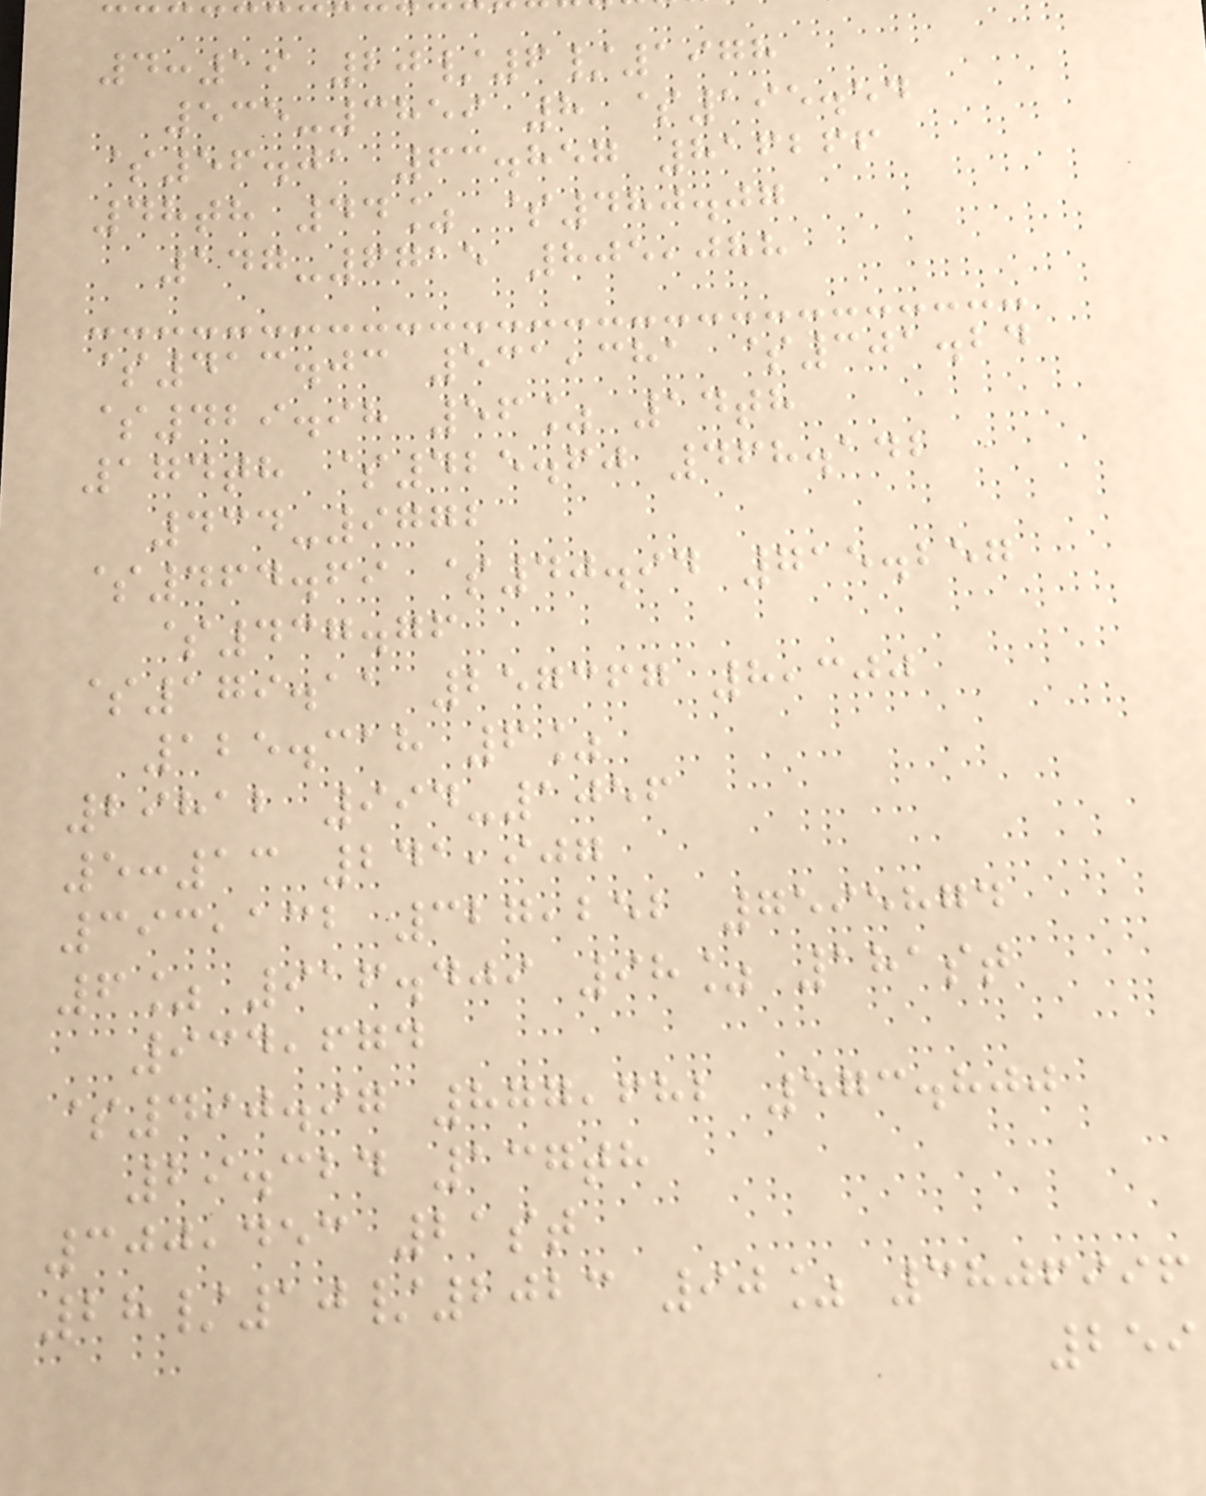4:19 20/6/1978
535-3859 8 $195.54
$56.01 63.857 816266
48th 44% $480.07
147-6715 805,088
$413.03 531,381 $301.24
$429.98 56% 14th
174th $425.60 468.142
434-9772
$464.69 $40.94 715.257
$437.76
$179.11 257367 8,300
125.318 6%
29812 994-1056
5:13 241,907
393,132 327,252 7595874
6% 916.409 98% 181st
934,674
$490.97 877,682 573.800
29.324 137th
300,453 21st
28/10/2023 90% 3806996
259
